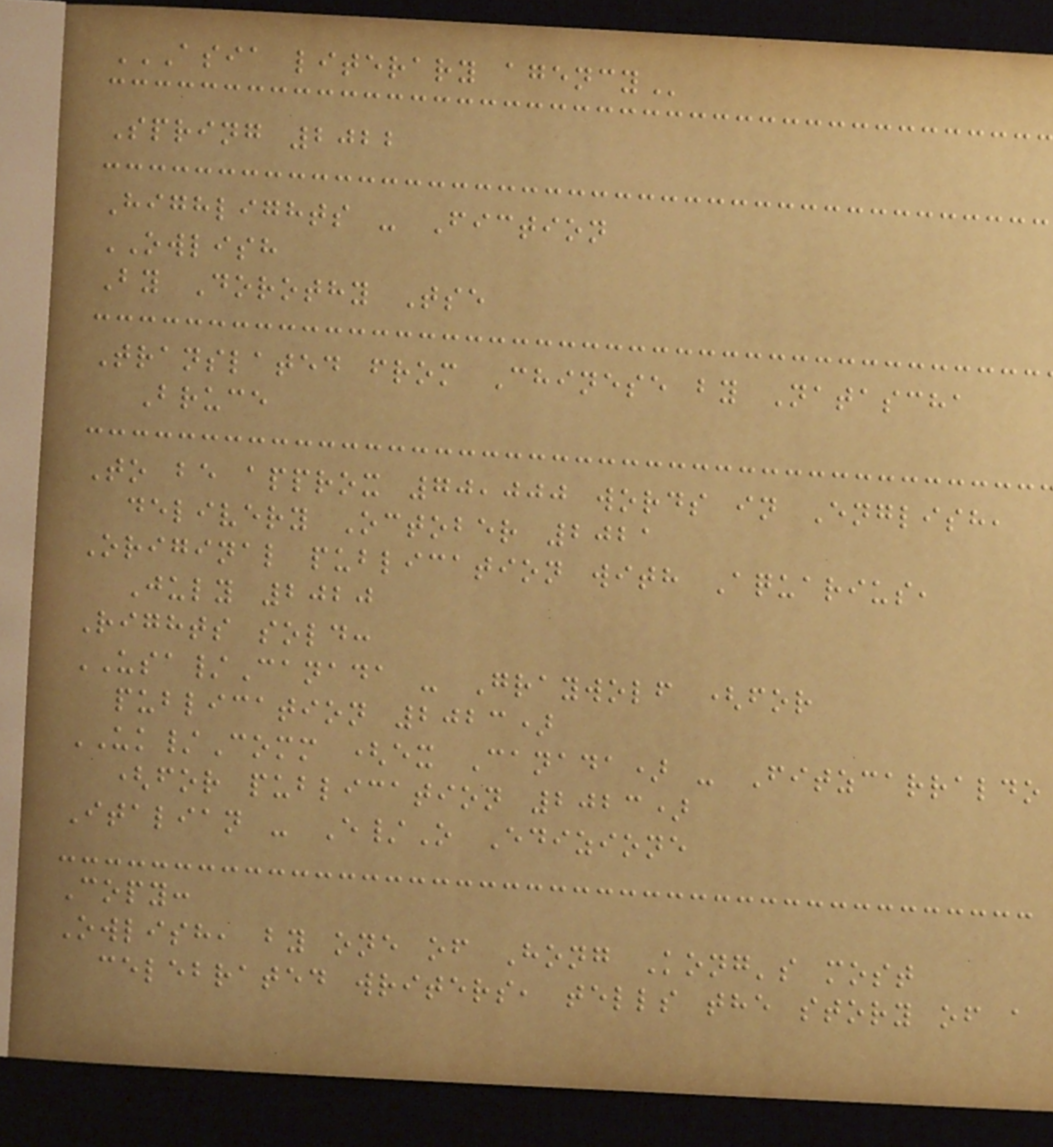ASIA LITERARY AGENCY
Spring 2022
Highlights - Fiction
OWLISH
By Dorothy Tse
Translated from Chinese by Natascha
Bruce
To be approx 70,000 words in English,
delivery October 2021
Original publication with Aquarius,
July 2020
Rights sold:
USA/Canada - Graywolf (for
publication 2023)
UK/Comm (ex Canada) - Fitzcarraldo
(for publication 2023)
Italian - E/O Edizione
Copy:
Owlish, by one of Hong Kong's most
celebrated writers, tells the story of a
